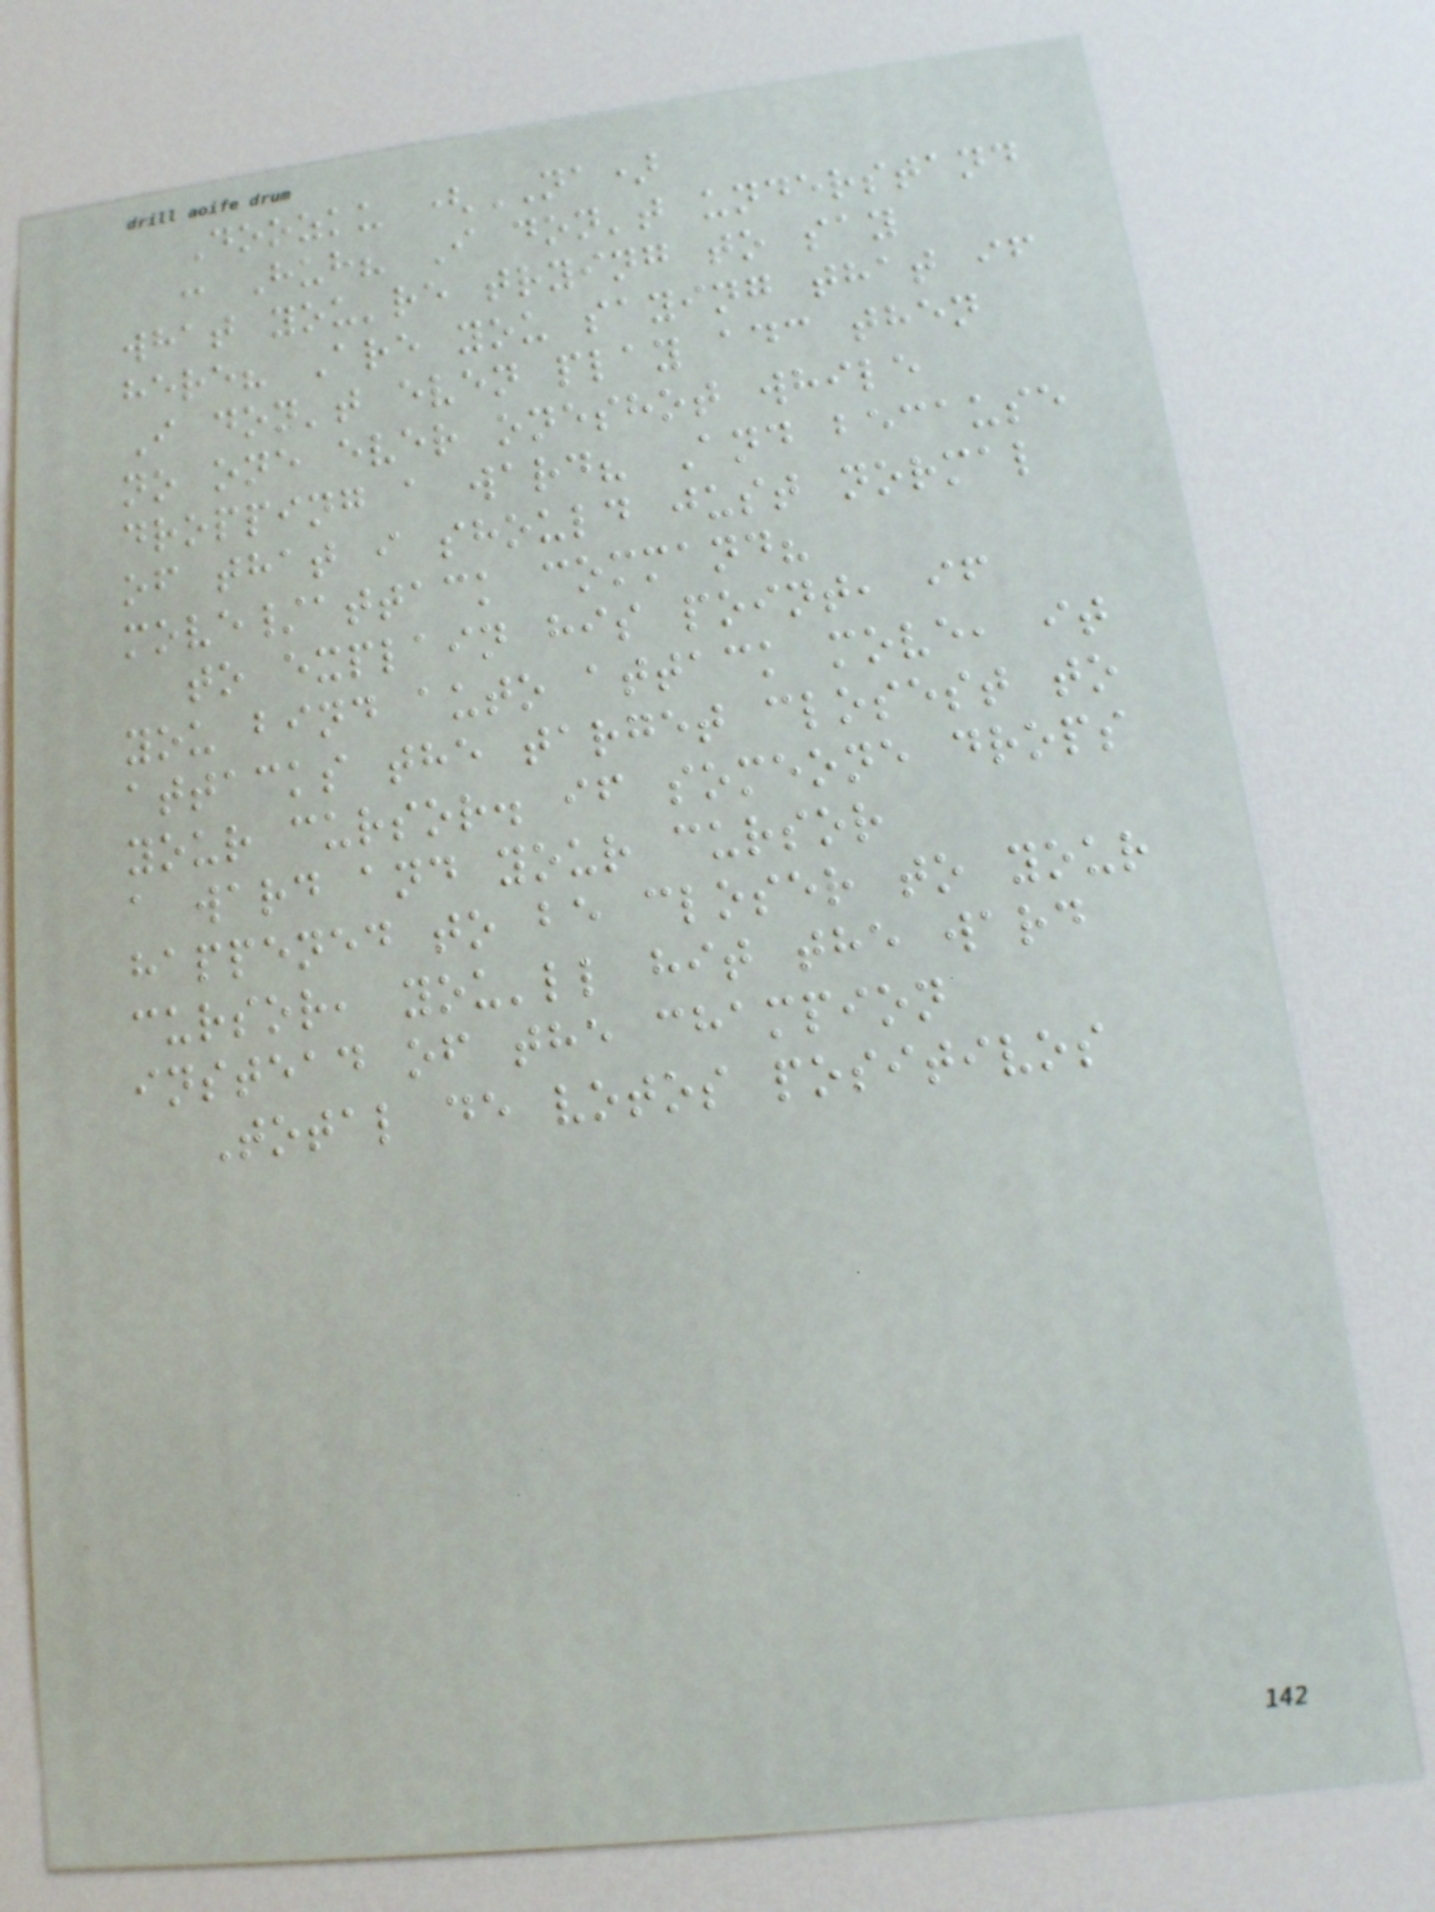Doozku (NA)
: Huh? I don't understand
what you're trying to say
here? Are you saying that if
I don't even play adc then
no one ever oneshot while
dropping a ward? And because
of that i should just normal
move/attack command?
to explain his point, if
you bind auto attack move, it
attacks the target closest to
your cursor. if someone drops
a ward and your cursor
happened to be closer to your
cursor, you'll hit the ward
instead of the champion
Total de votos positivos
